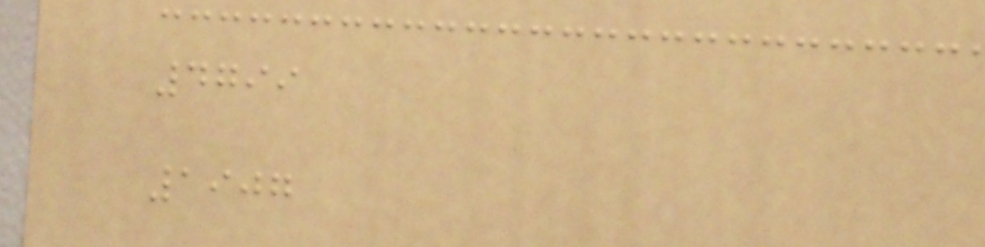4799
1907
